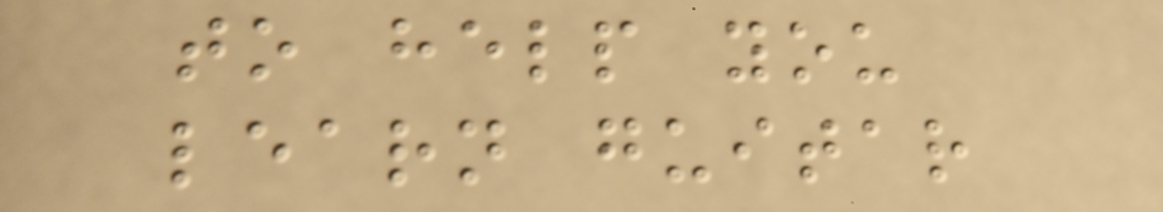to help you
learn guitar
